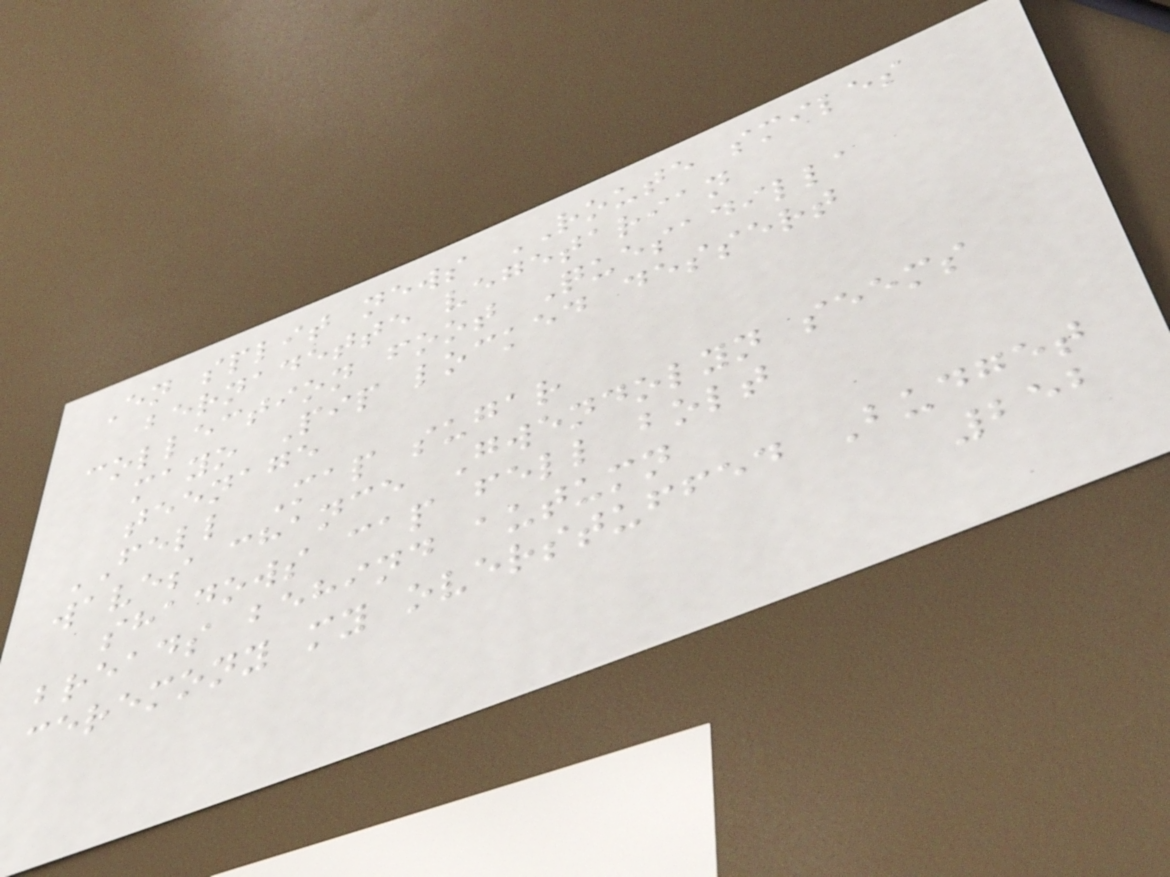En split news ROUTE smiles
bernadette vegetarian
collection foot Quesadilla
mayo Pip locked dessert
teenage
FELL Map sugar
waves chance Gwendolyn seems
shadows cap fell bolt
breads behind autumn
ceremony my overstuffed Budget
252
